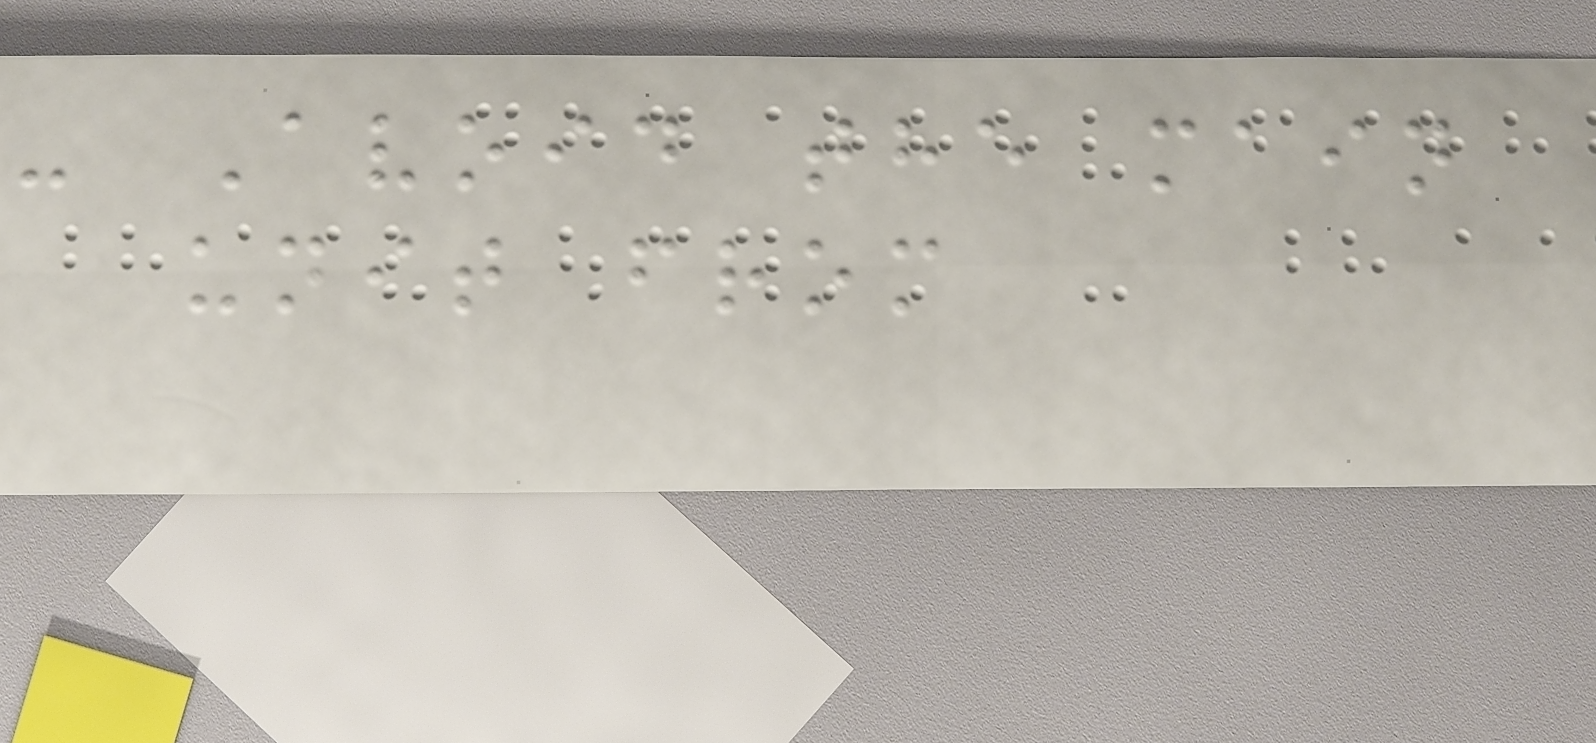- Avoid the main
unit from
